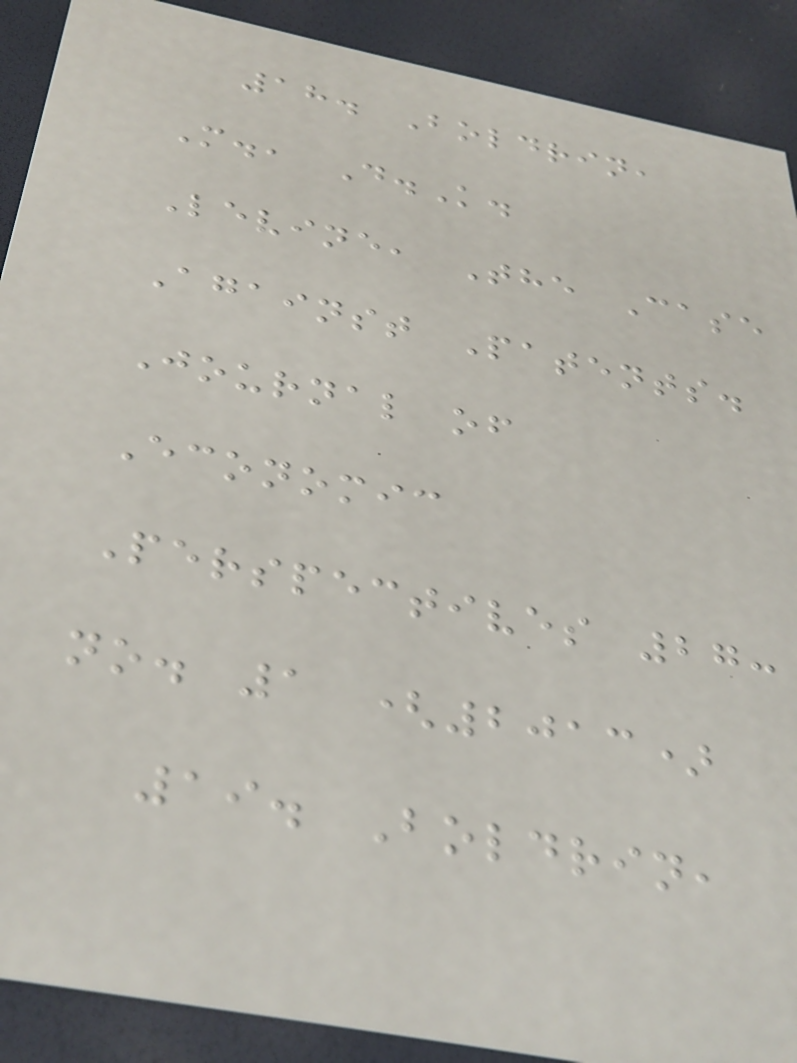18. Boldrin,
M., D.K.
Levine, The Case
Against Patents.
Journal of
Economic
Perspectives 27:
no. 1 (2013)
19. Boldrin,
